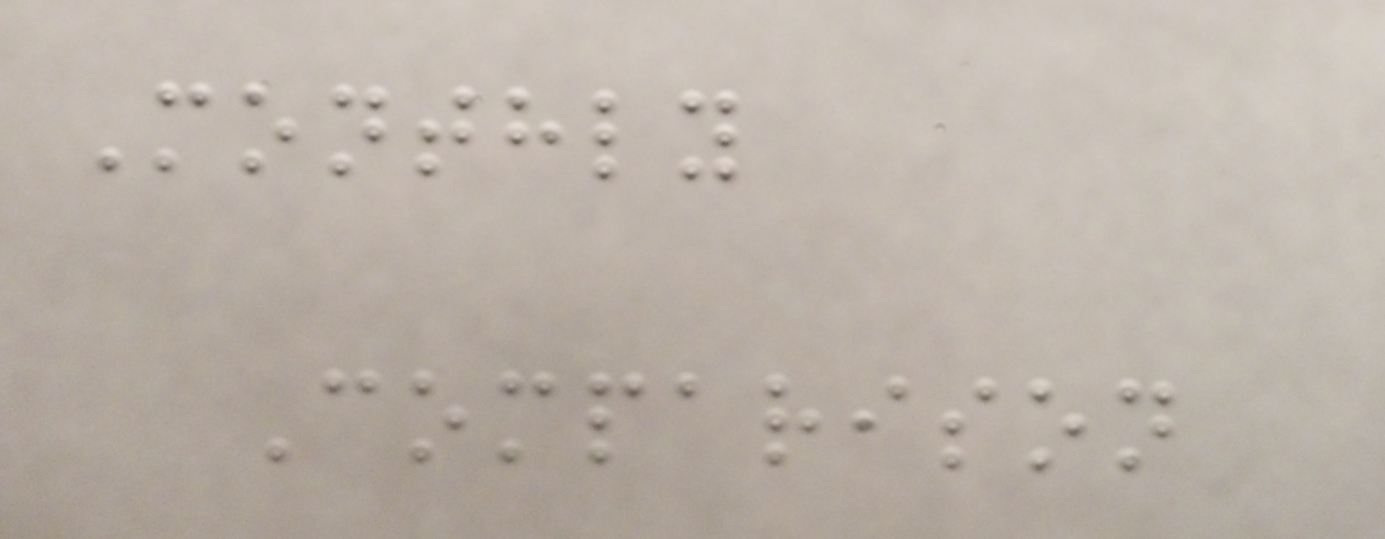Monthly
Comparison
